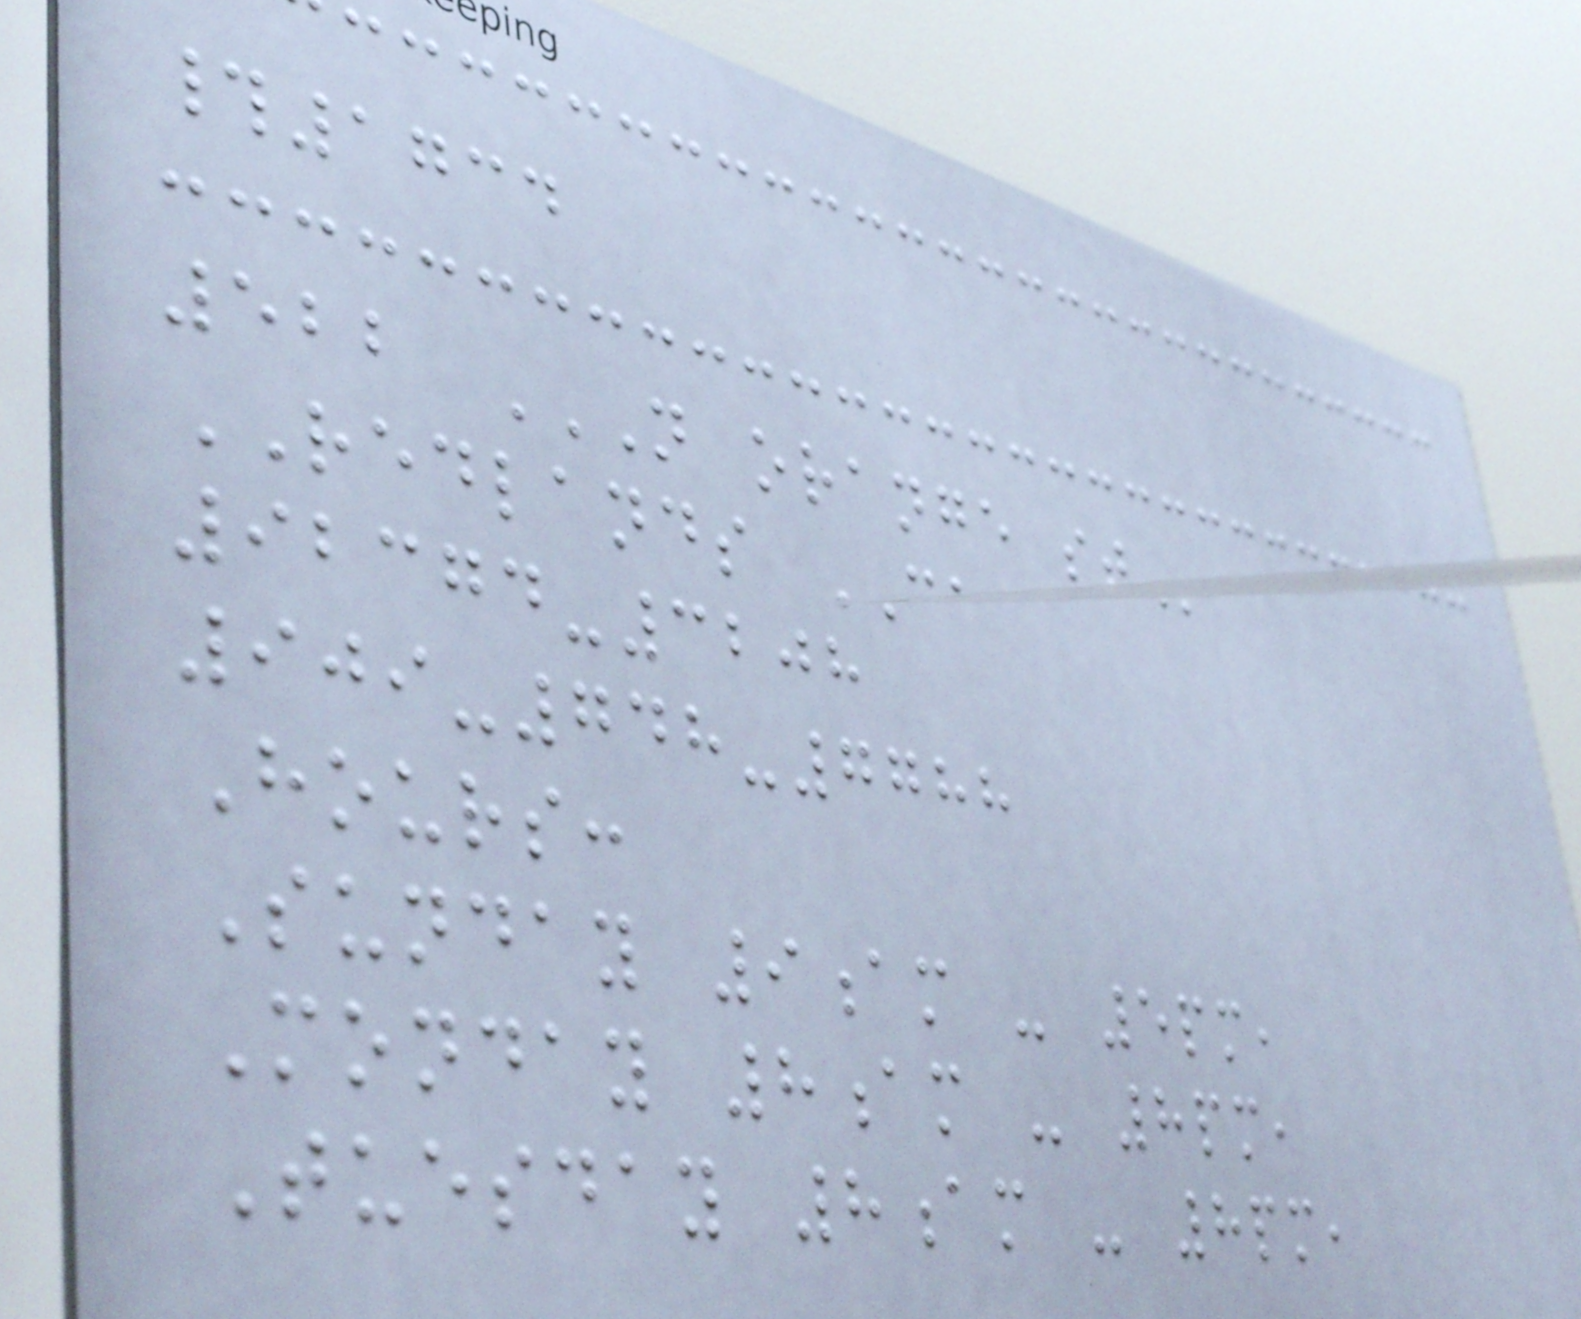#1734
522 N ORANGE ST
REDLANDS CA
92374-3208
909-748-7788
Hours:
Sunday 9am - 5pm,
Monday 8am - 8pm,
Tuesday 8am - 8pm,
